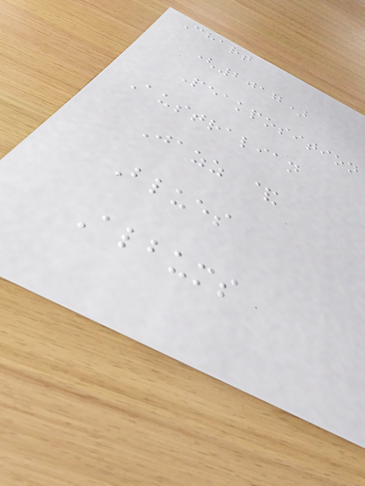Chart
(2017)
Peakposition
Australian
Jazz &
Blues
Albums
